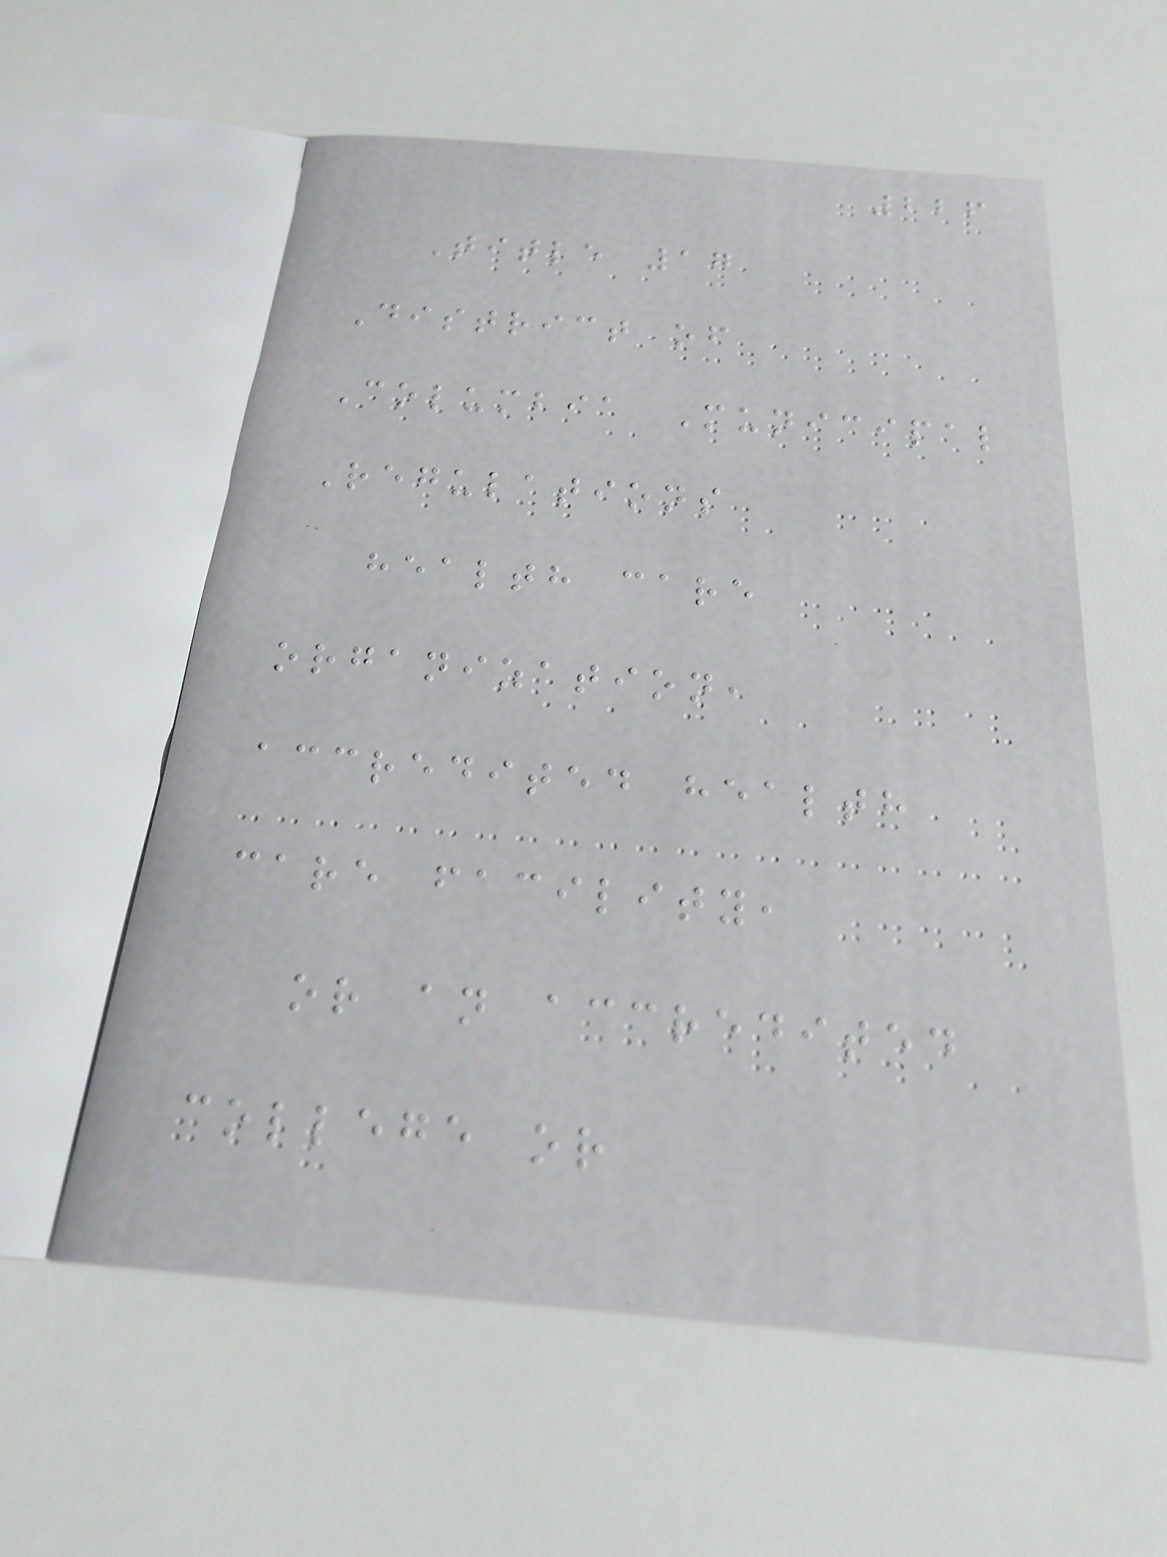226
Title 17
District of
Columbia Municipal
Regulations
health care
organization,
accredited health
care facility,
or an accredited
college or
